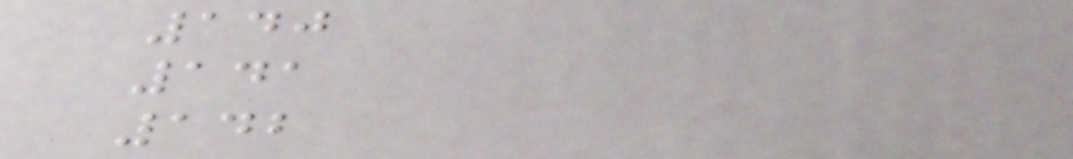140
141
142
